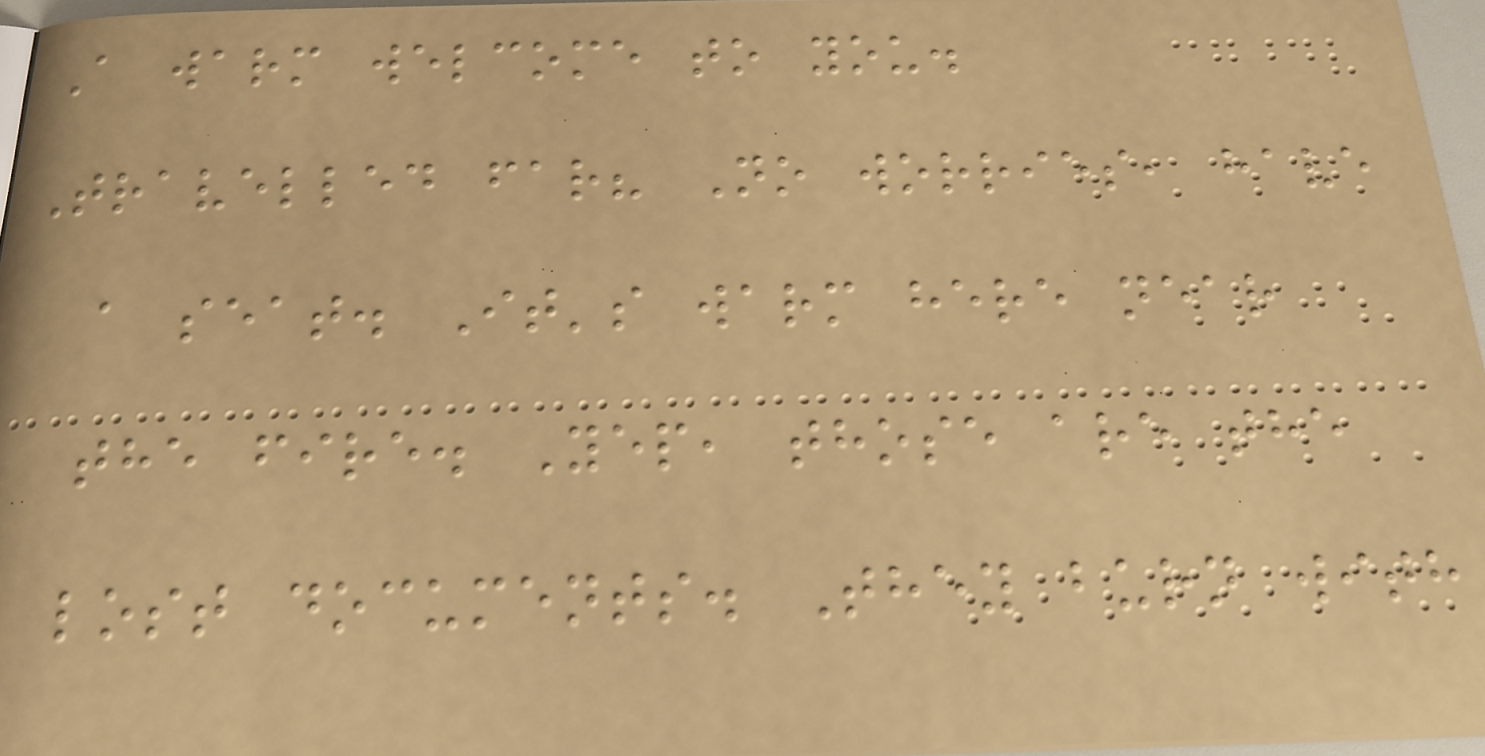A warm welcome to you.
Travelled far? No worries, have
a seat. It's warm here near
the fire. Yep, those are the
lost documents. They burn with
